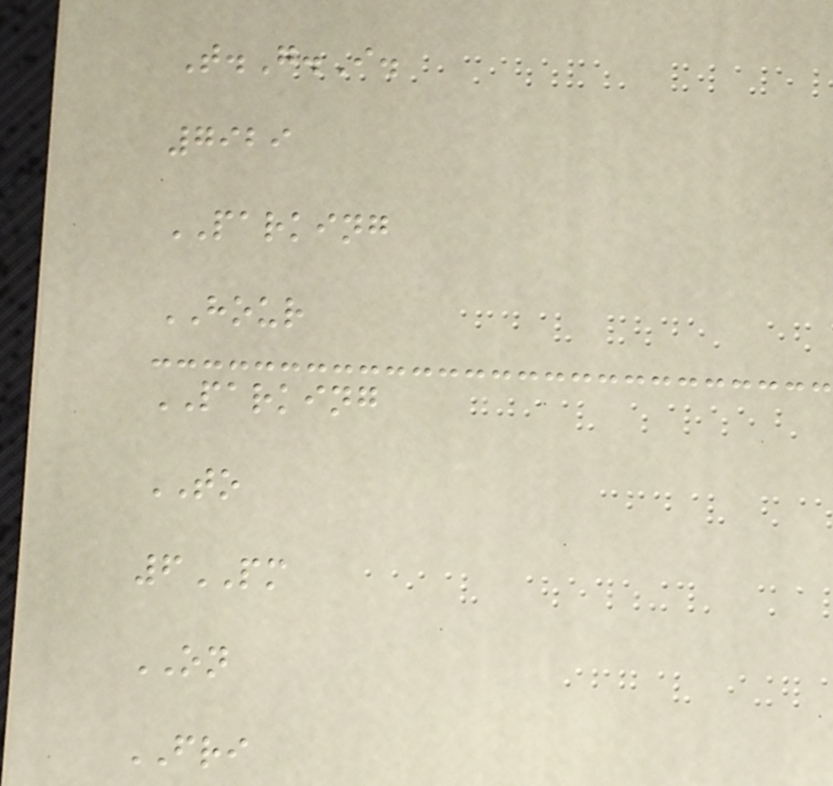T.G.I.
7929
PARKING
HOUR
PARKING
TO
6PM
ON
FRI
